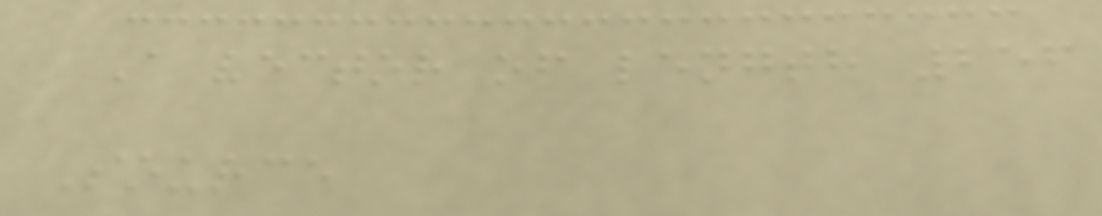A vector of length 256
Source
